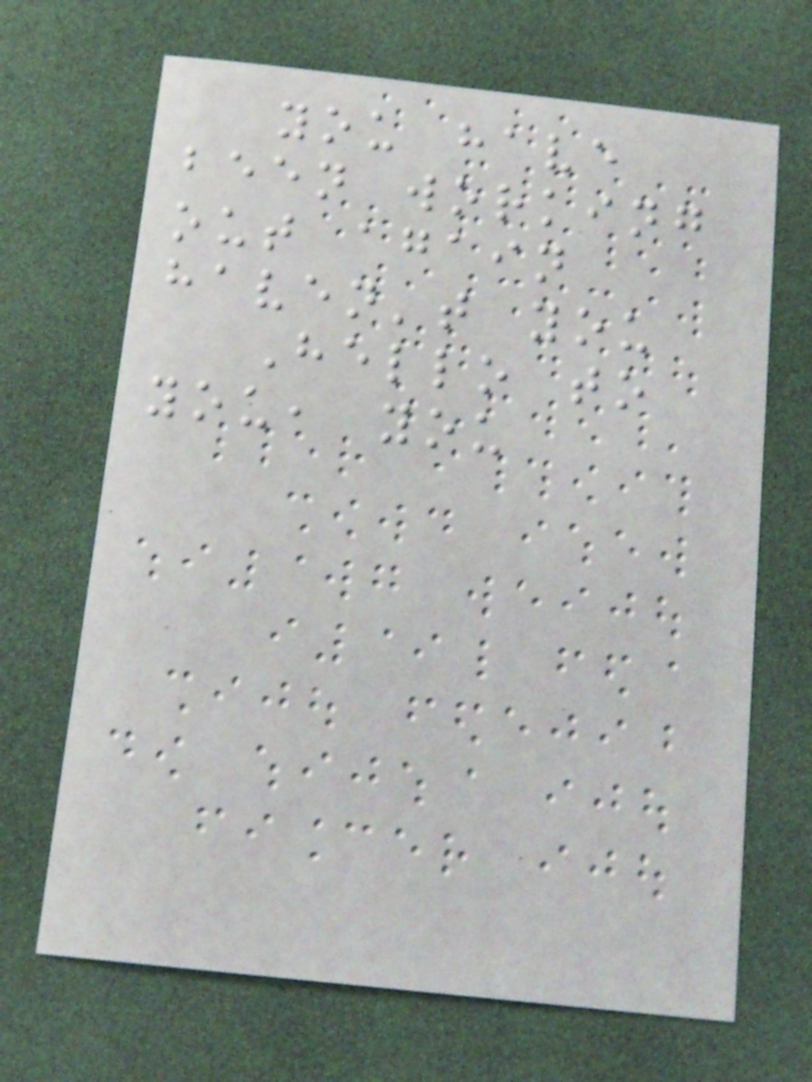you have
been working
out again
haven't you
Hello to
you, you
